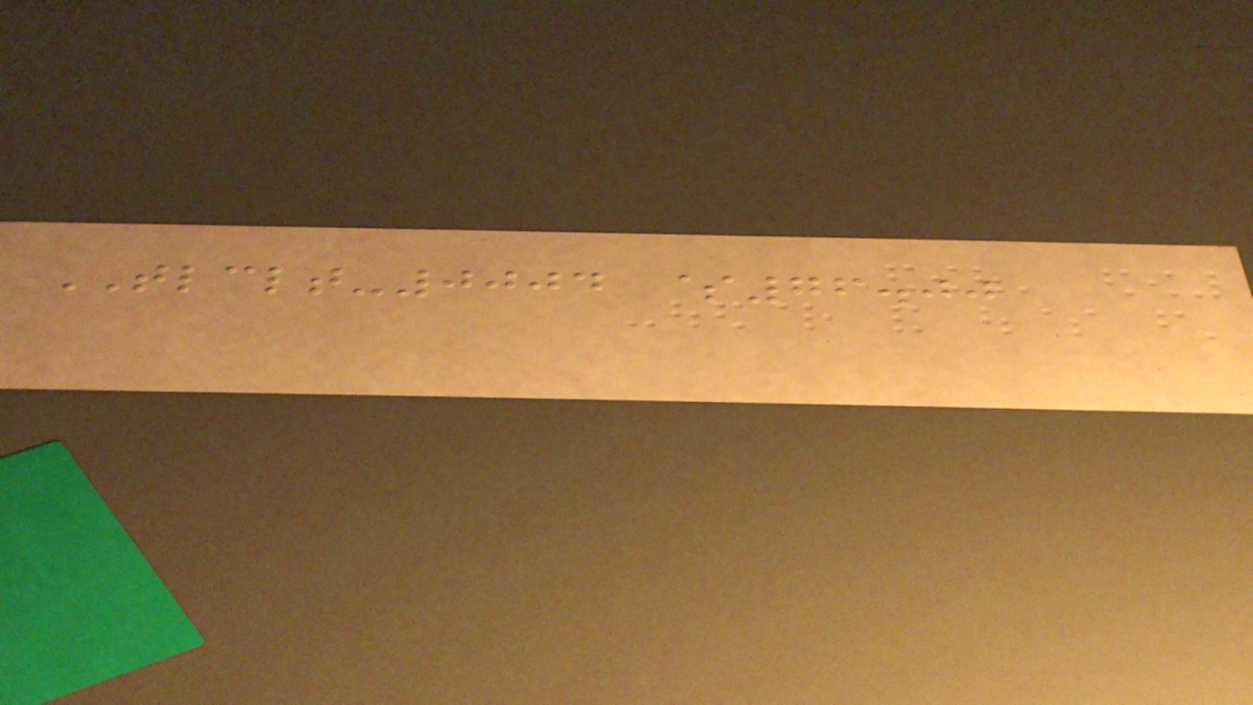TLCLT-0004 $76.00
